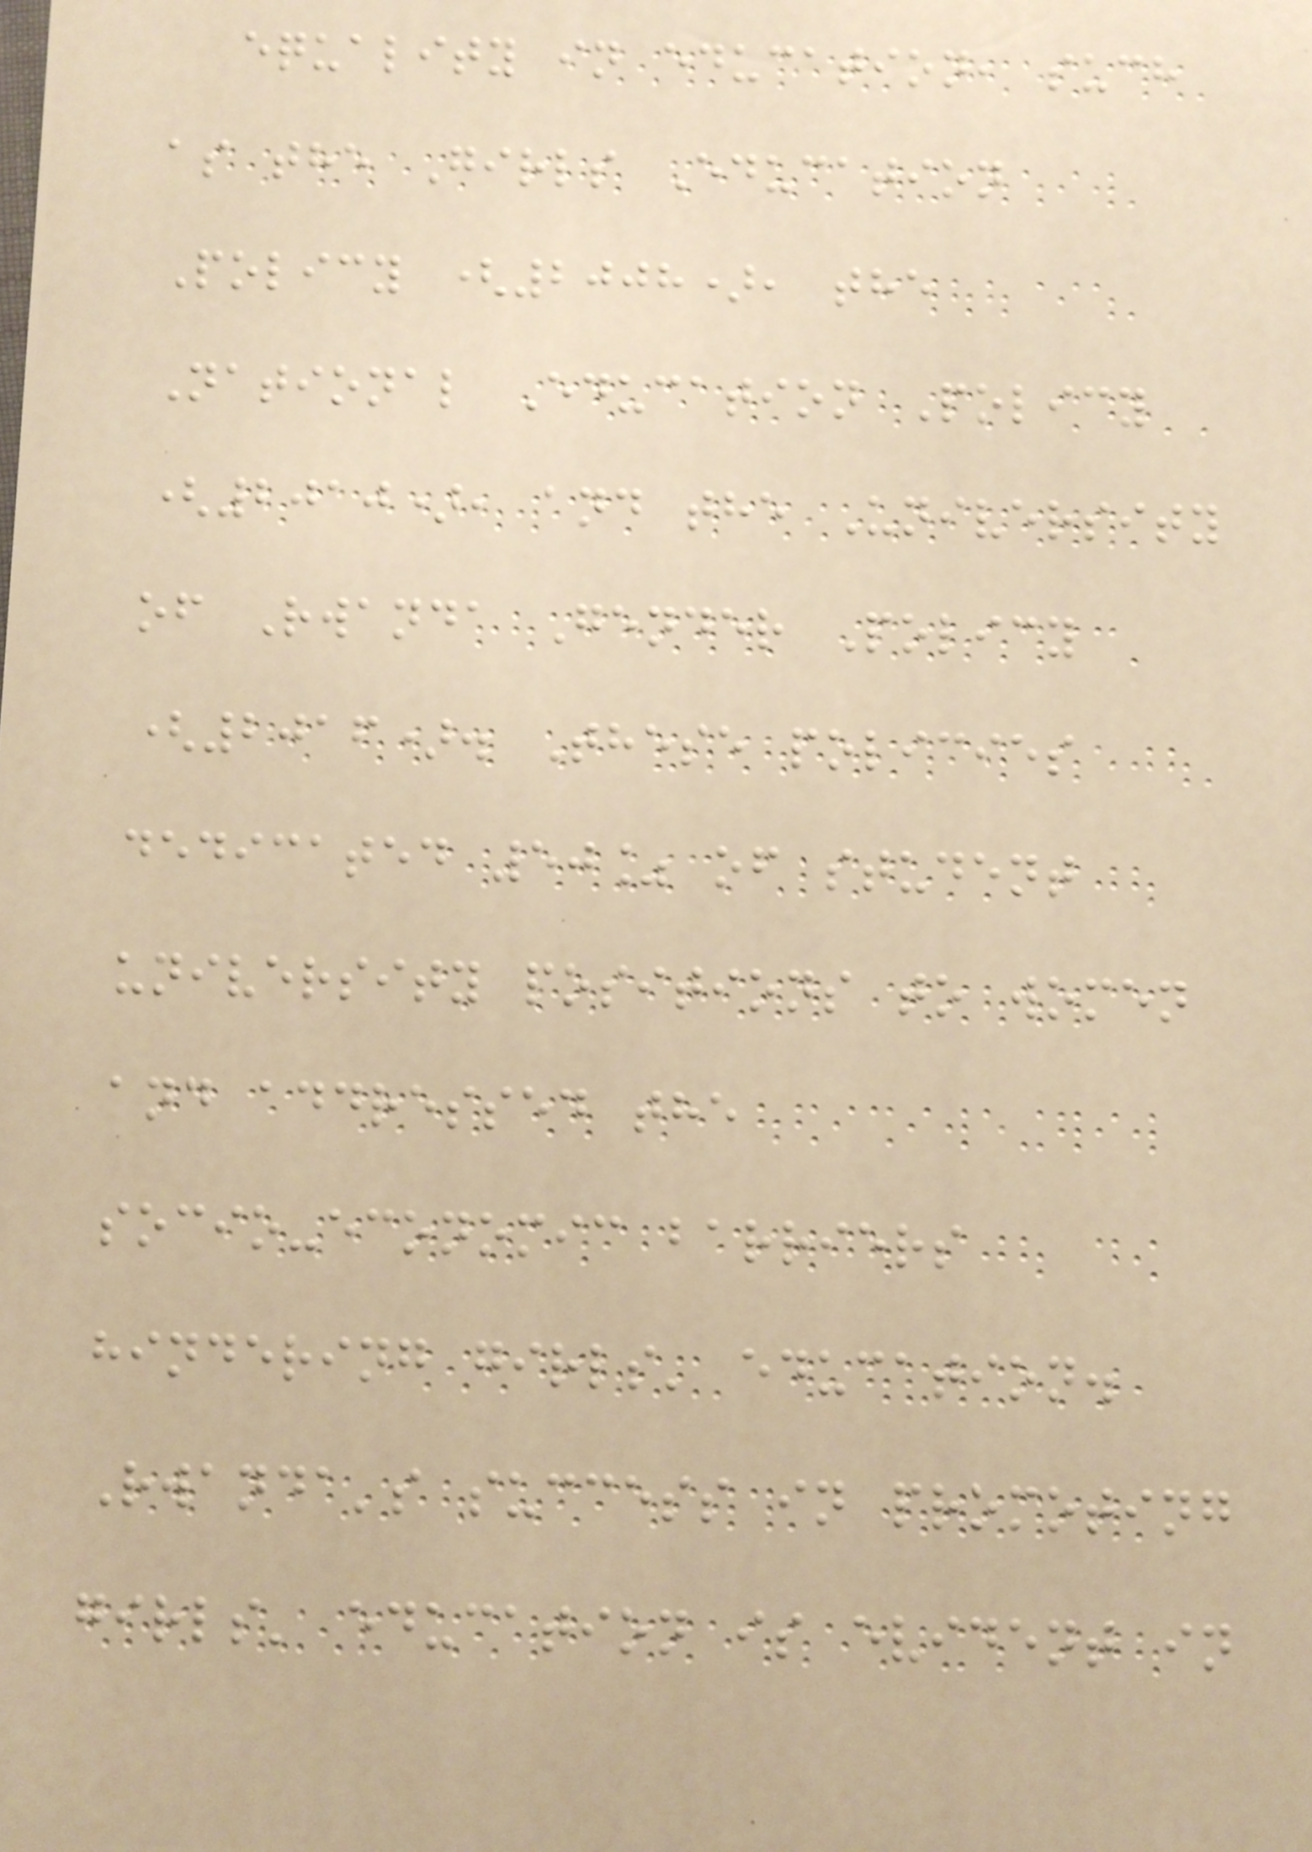equality in education, such
as the Girls Education
Policy (2008), the
National Education Policy
(2010), and the University
of Rwanda Gender Policy
(2016). These policies
dedicated 50% of student
university positions to women
and addressed the
socio-economic barriers
hindering girls' education.
Rwanda's success in promoting
girls' education is evident in
